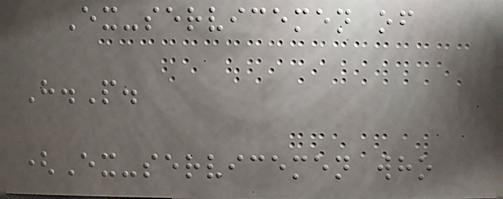Ex-servicemen of
H.P.
(Ex-servicemen who
